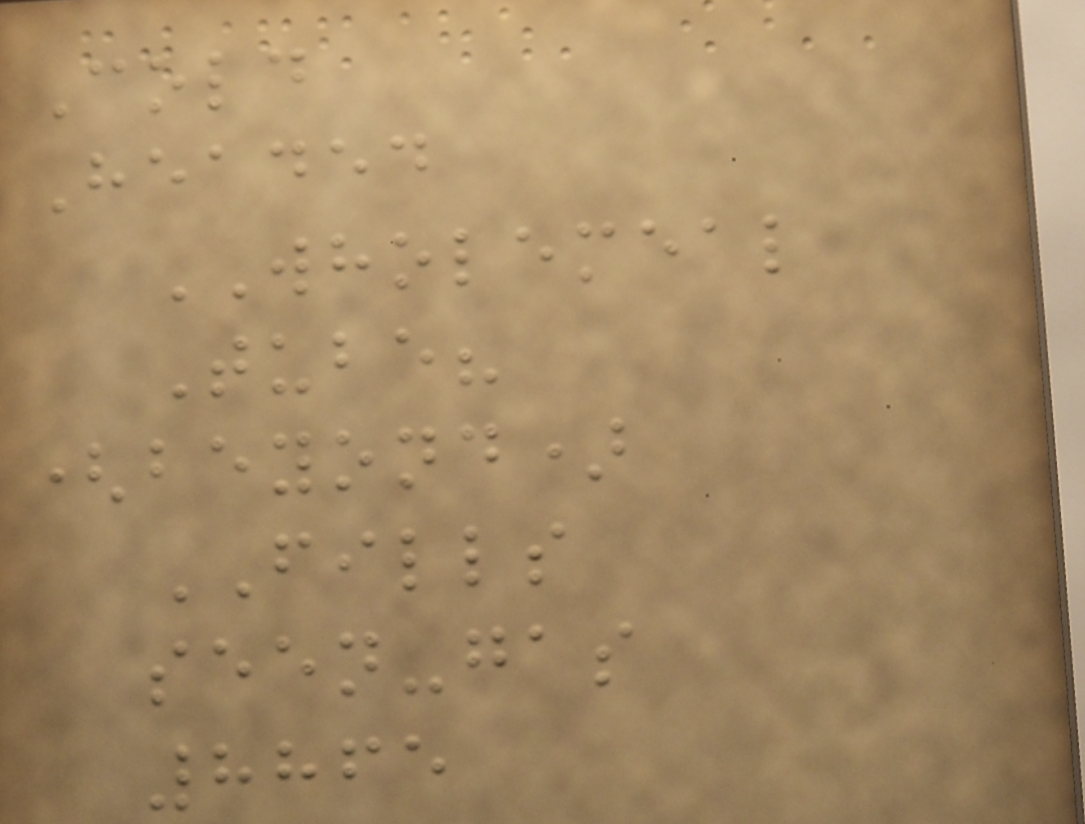Cold
Headed
WHOLEMEAL
Tube?
(beyond)
FILLS
seen-gas
8865
